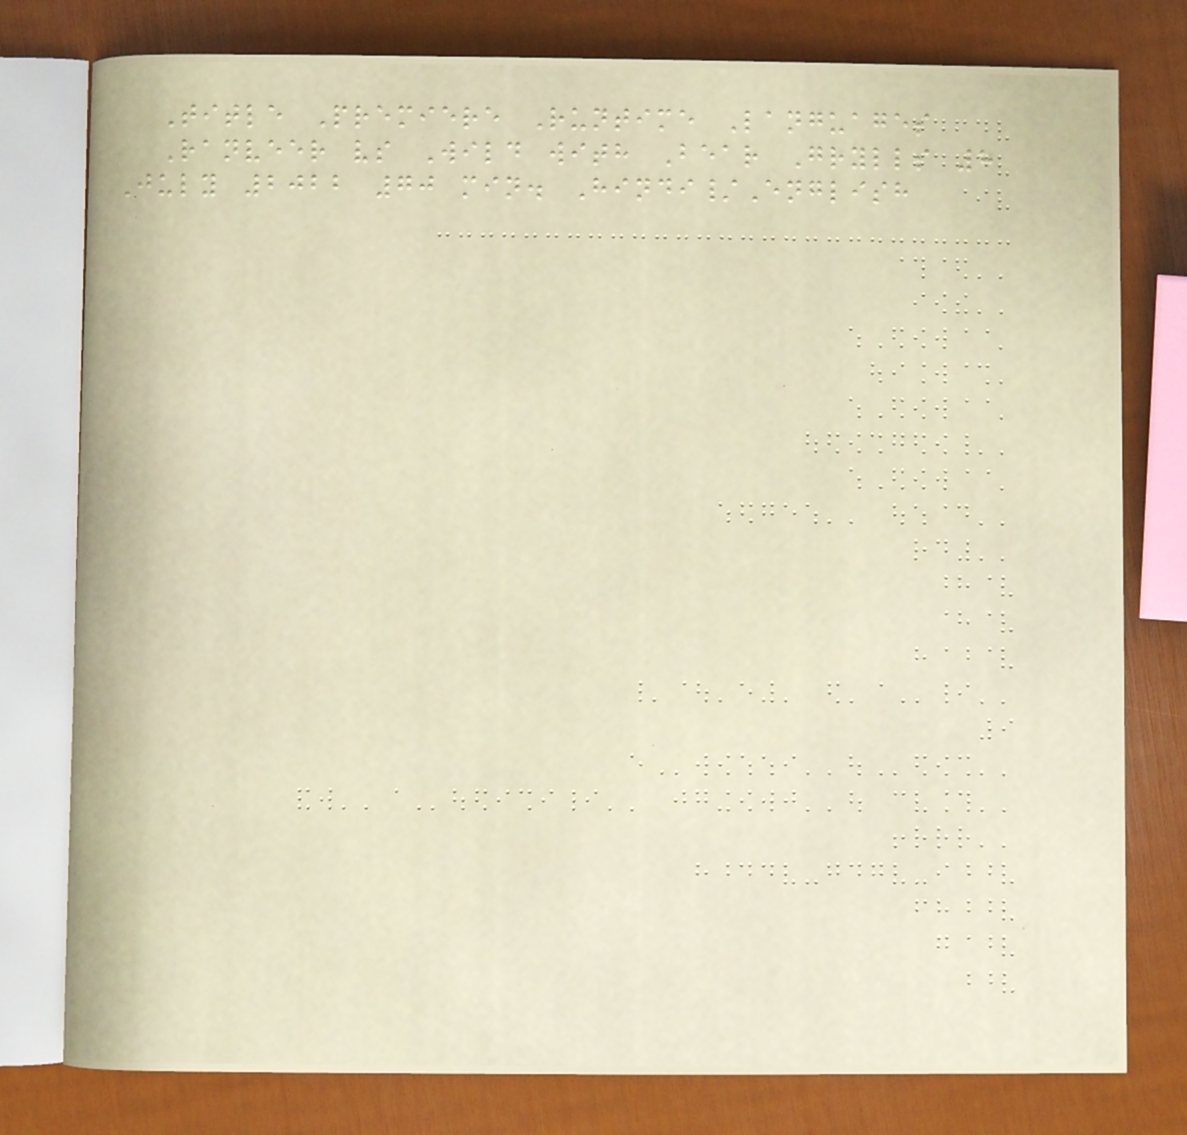Title Premiere Runtime Languages
Ranveer vs Wild with Bear Grylls 8
July 2022 70 min. Hindi/English
